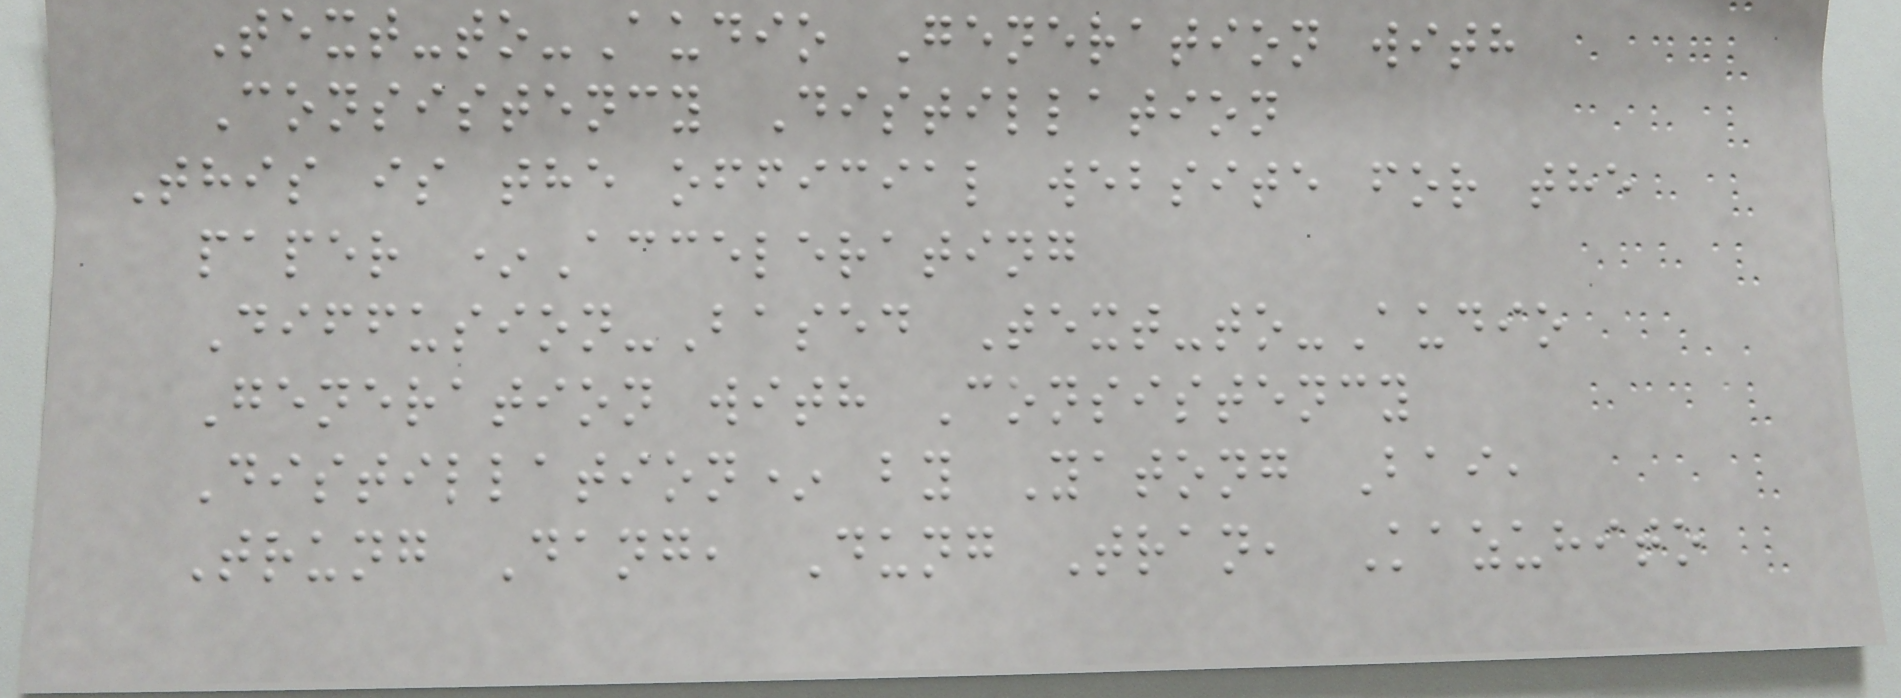Text-to-Audio Generation with
Consistency Distillation
This is the official website for the
paper *Accelerating
Diffusion-Based Text-to-Audio
Generation with Consistency
Distillation* by Yatong Bai,
Trung Dang, Dung Tran, Kazuhito
